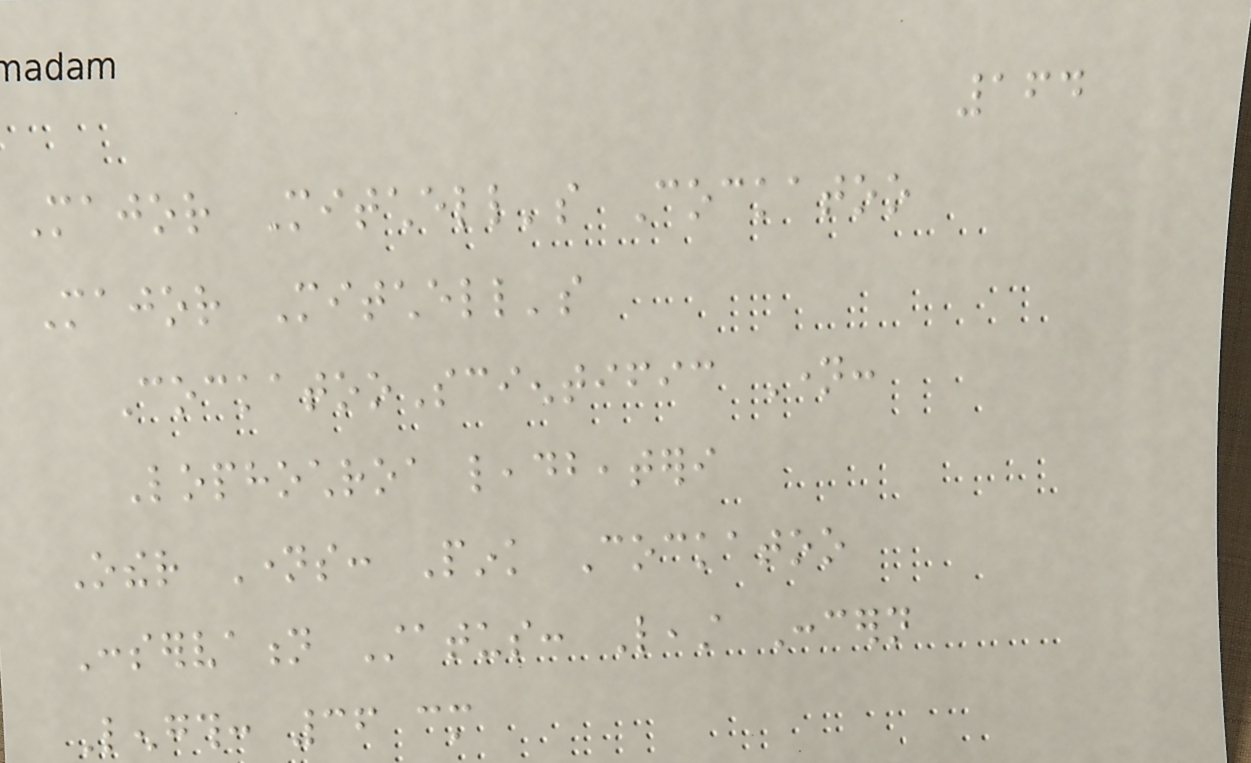164
Major Mitchell's Cockatoo
Major Mitchell's
CockatooScientific Name:
Lophochroa leadbeateri
Other Names: Pink Cockatoo
Conservation Status: Least Concern
Length: 36 cm
